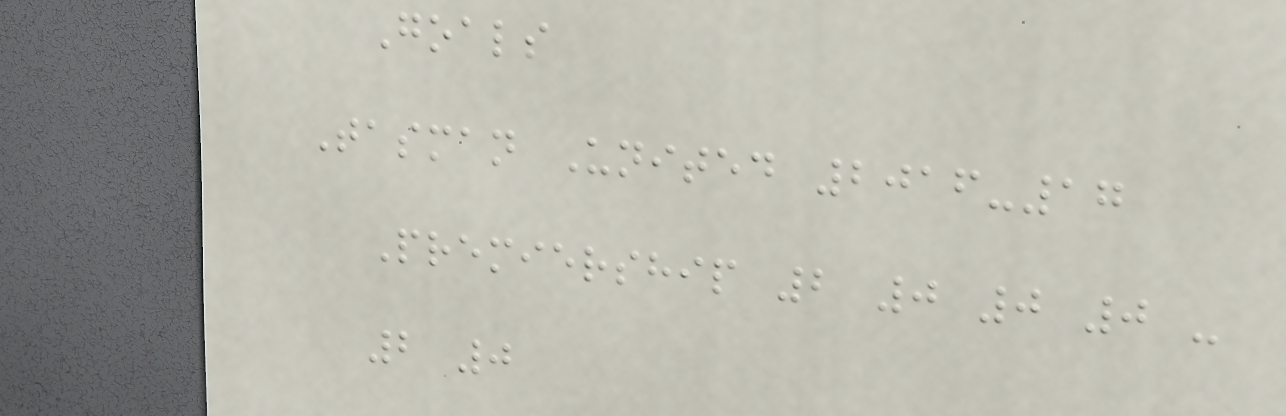Goals
Tasman United 2016-17
Premiership 2 0 0 0 -
2 0
